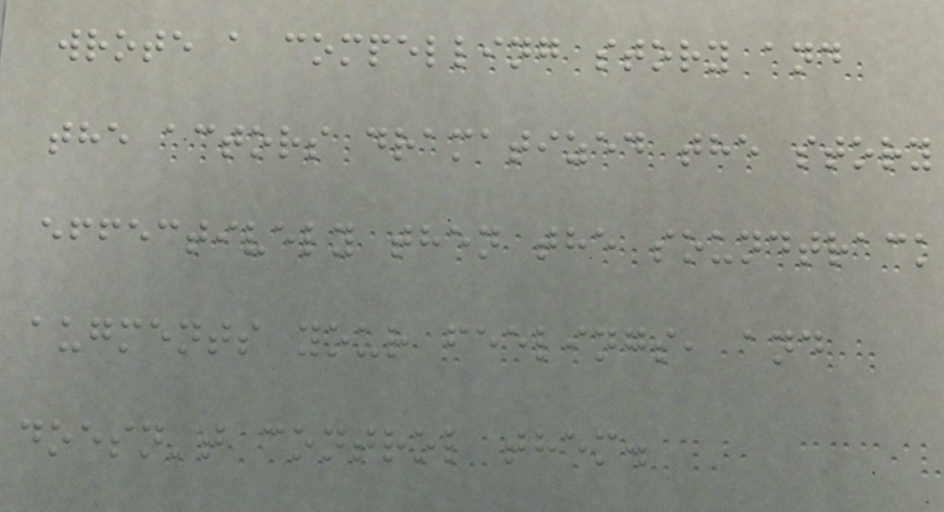wrote a compelling story and
the actors dramatized the story
effectively then the soundtrack
augments your feelings, and
doesn't control them.
